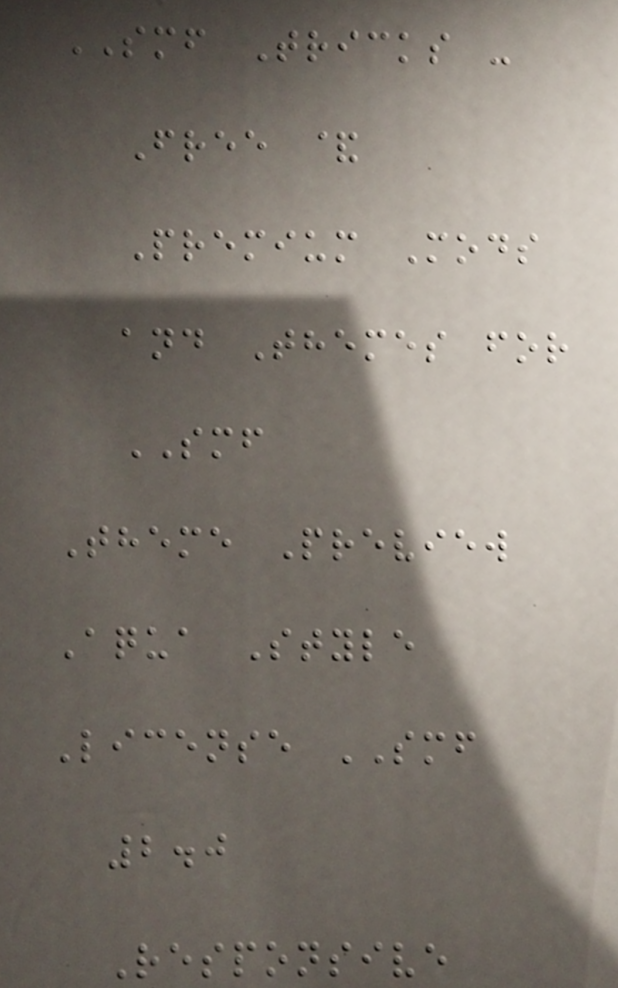SMF Tricks -
Free &
Premium Mods
and Themes for
SMF
Theme Preview
Aqua Style
License SMF
2.0
Responsive
